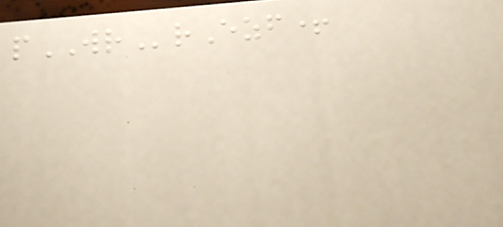pWRrEzf+
